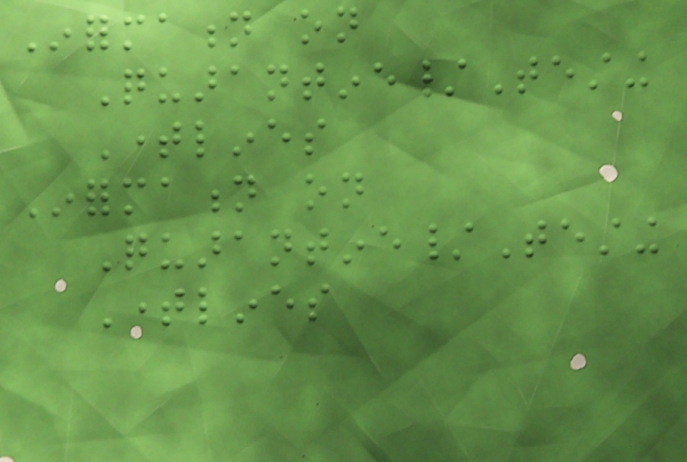Information on
Quarantine/Testing
Timelines
Information on
Quarantine/Testing
Timelines
